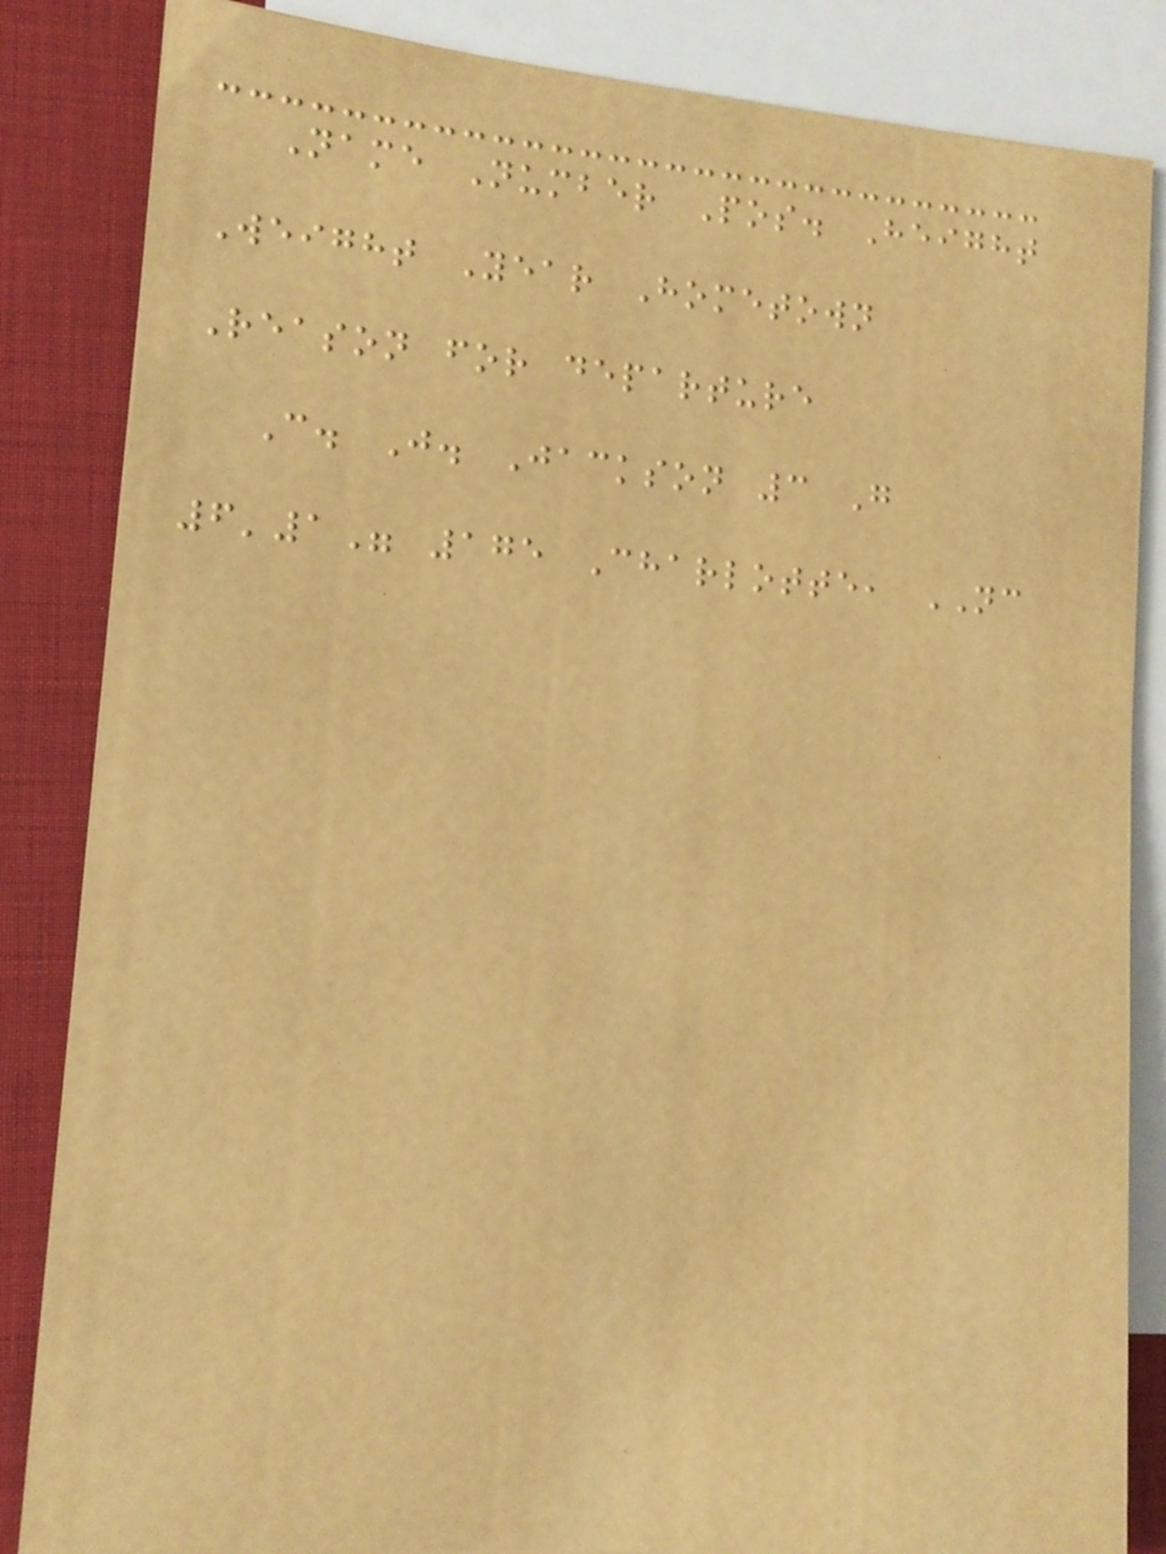Name Number Pos. Height
Weight Year Hometown
Reason for departure
C. J. Jackson 3 G
6'1" 175 Charlotte, NC
